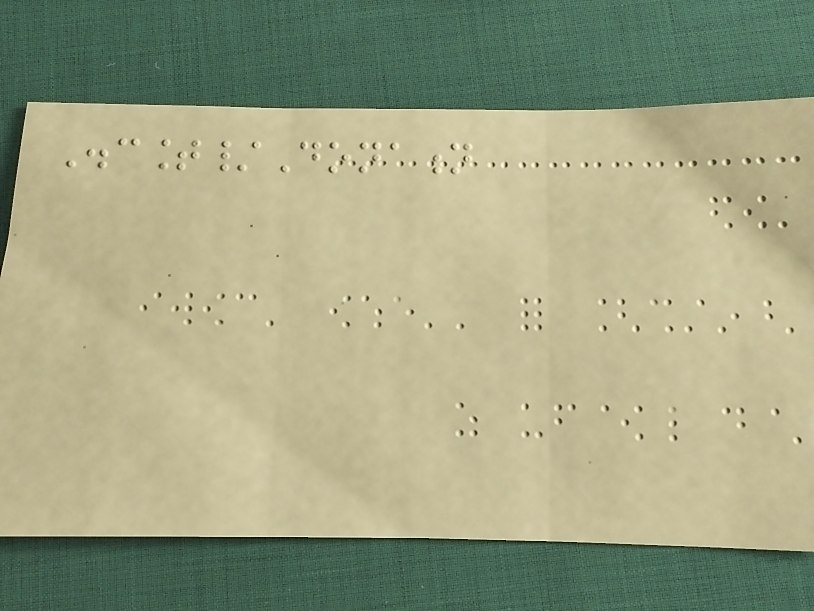Discount/Donation
